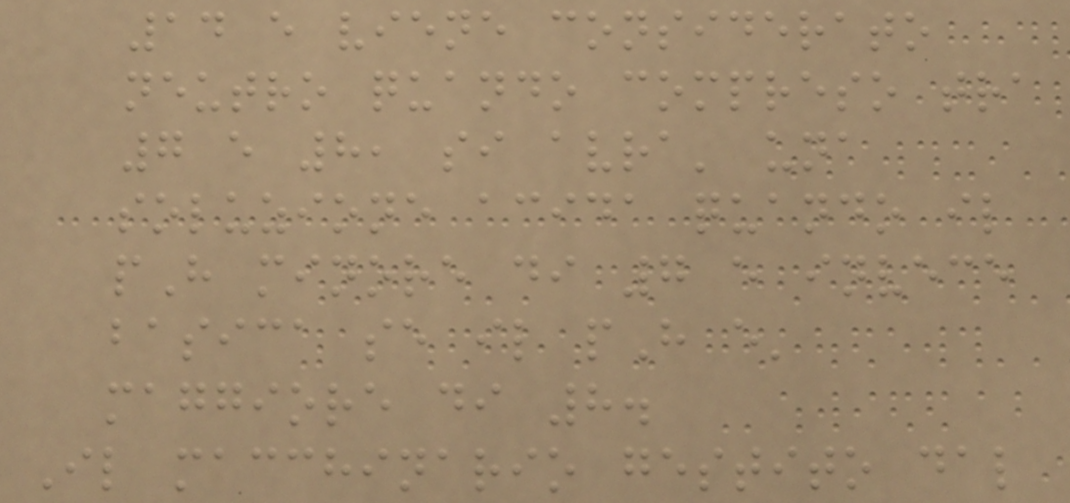14 e viene considerato
neutro quando compreso tra
7 e 8, si avra' una
soluzione acida quando il
pH minore di 7 e invece
basica se il pH e'
maggiore di 8.
Il macchinario gestito dal
